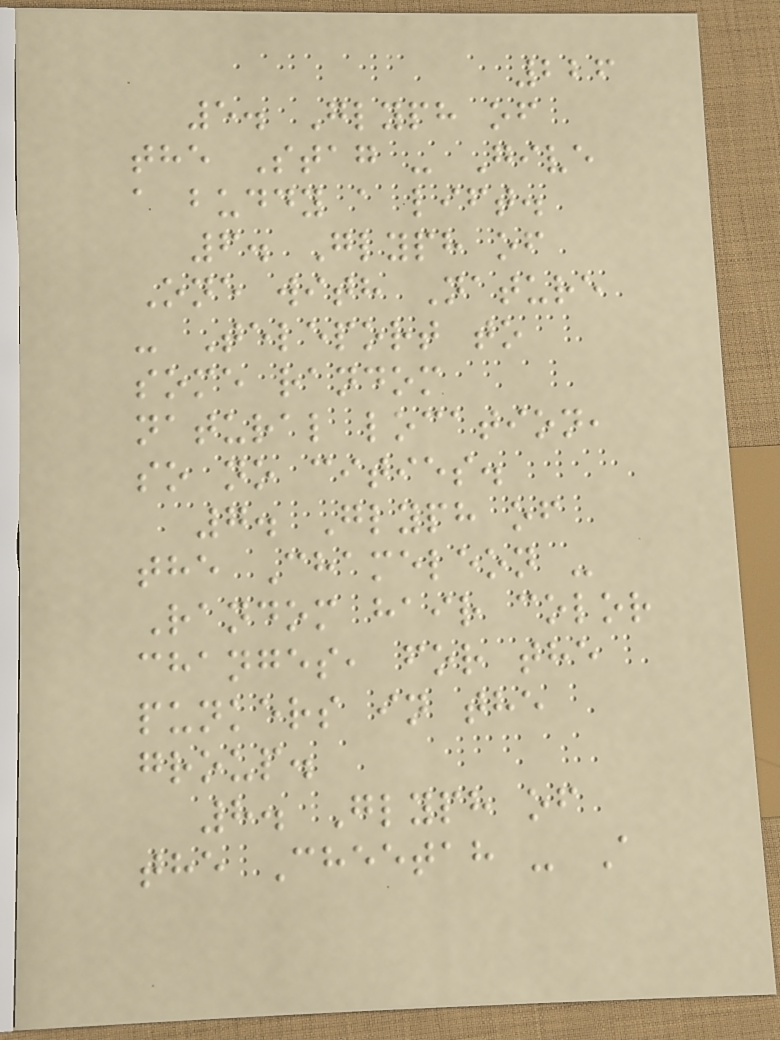226
5. Glyph of
the Stag - Give
a buddy a lift.
6. Glyph of
One with Nature
- Teleport to
some random
natural location,
so no cities.
7. Glyph of
the Chameleon -
Random hair color
changes, for the
punkers in the
group.
8. Glyph of
the Cheetah - A
